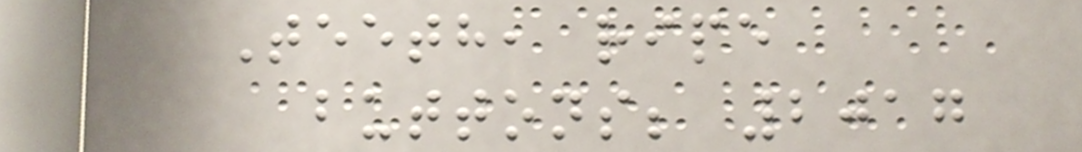Teeth, ripe
buttons; 2017
